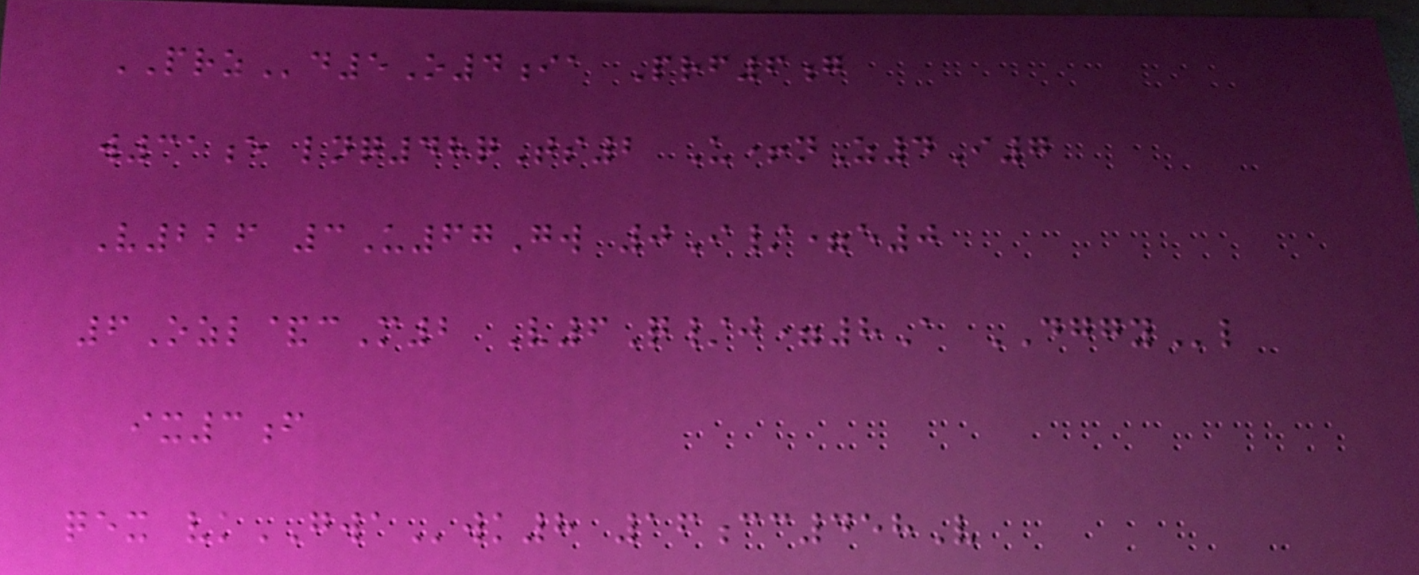PRZd5O4ia Prf6g
w31e lnq48qTs2 U+nZ4I7
V226 3U67Gw 0I/=e0
6Ozl&cM2 V6Q/j=8A DGGYl
ix3f
qex vkGWAwk8 16cc458V
